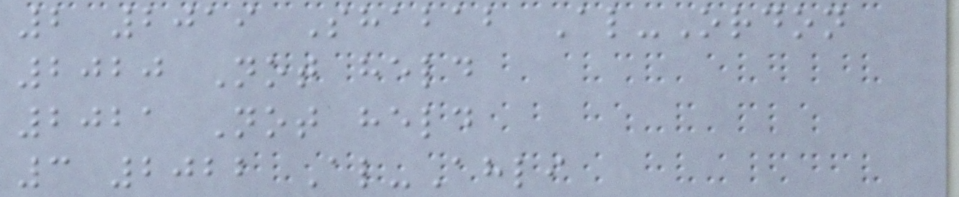2 2019 Shabab Al-Ordon
2020 Not held
2021 Not held
3 2022 Al-Ahli
